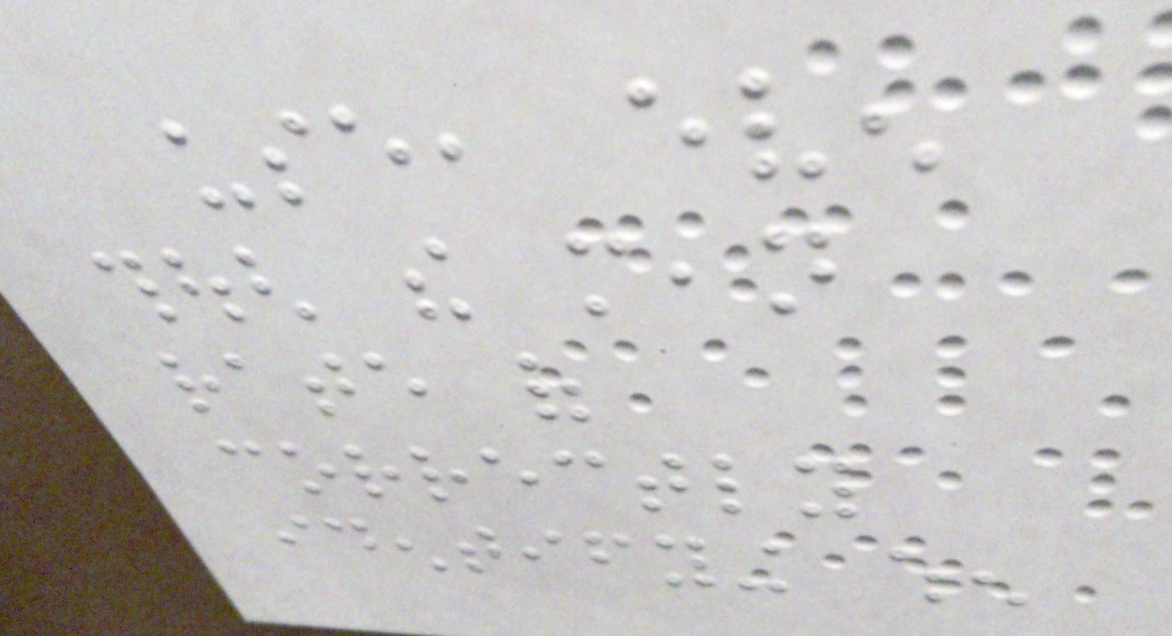use, even
though the mean
rate of
correctly
identifying when
